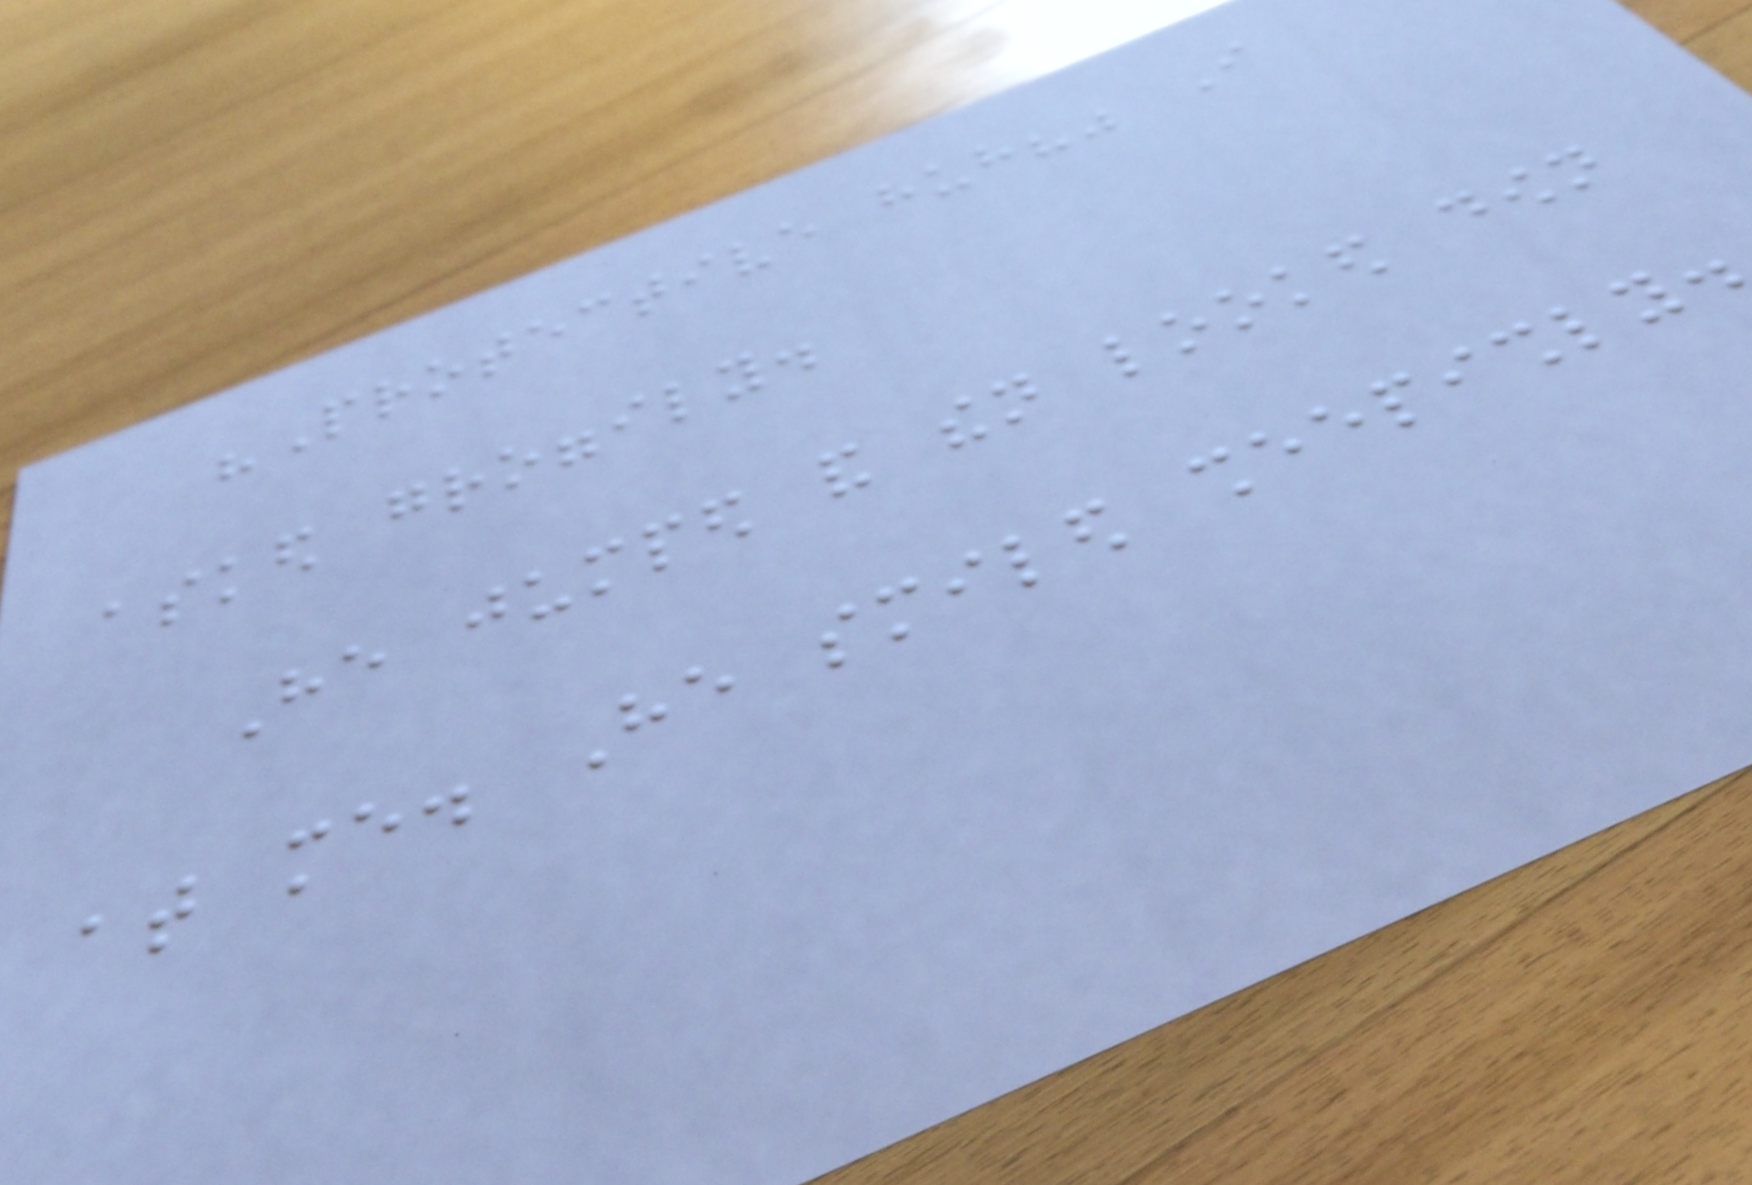"Protective huh?" I
asked groggily.
He jumped and then looked down
at me. He smiled sheepishly.
